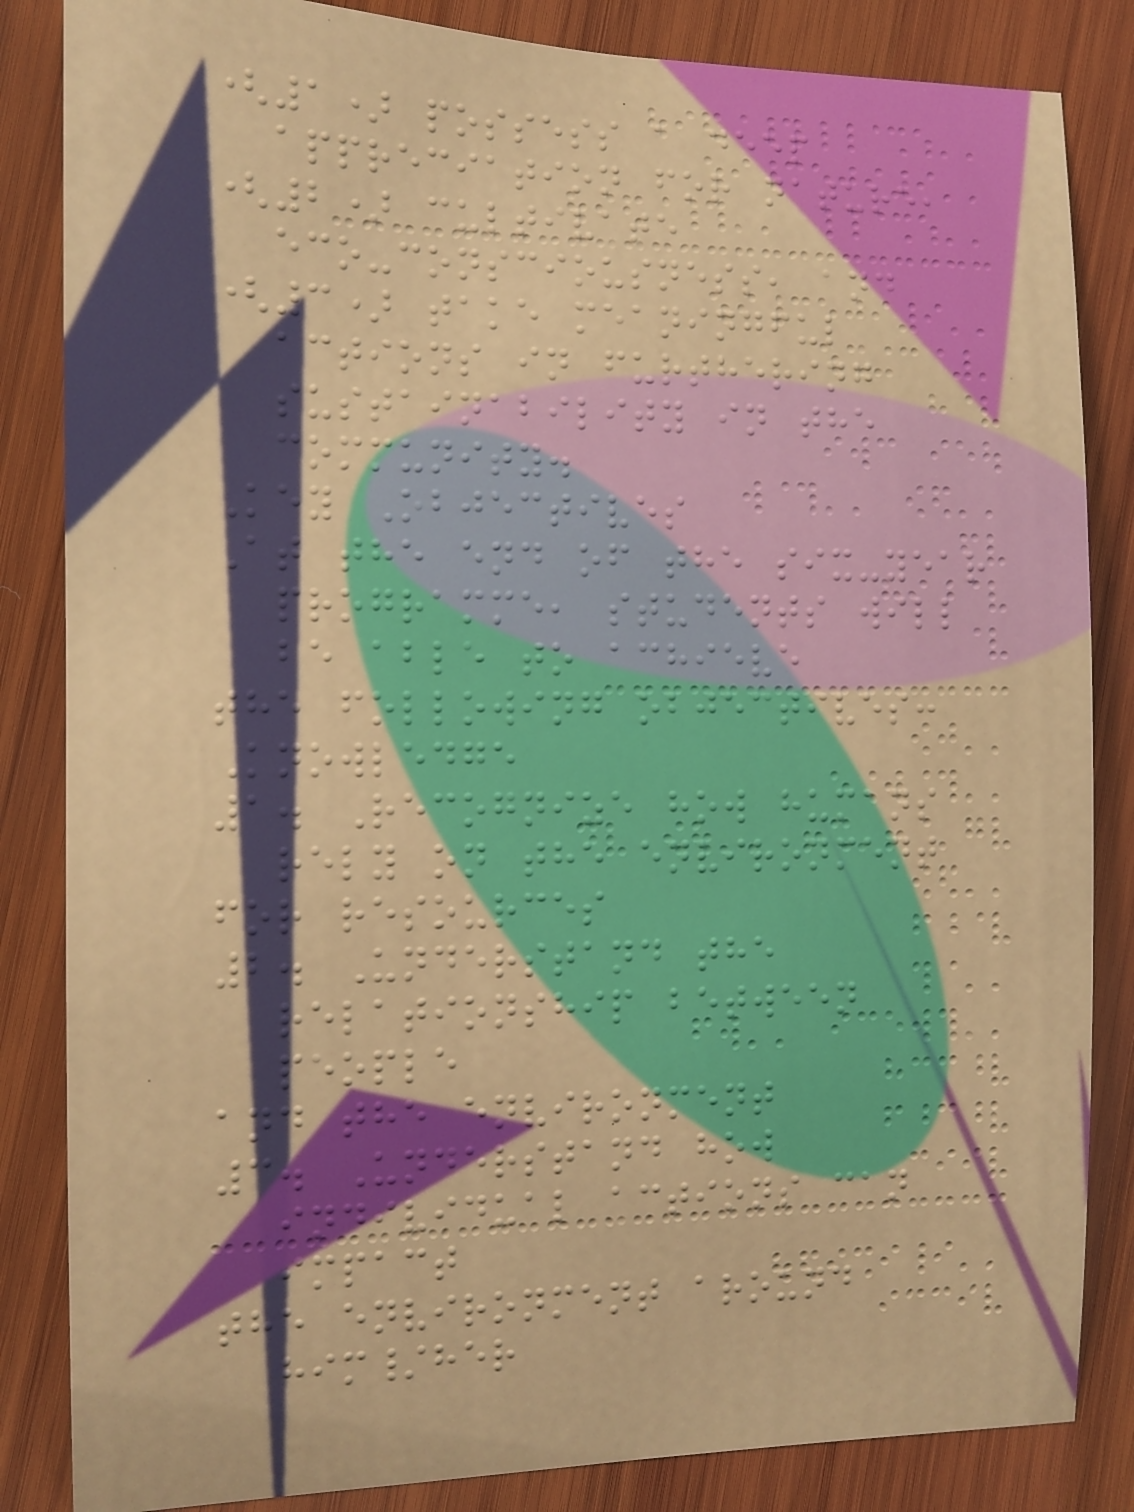(1) possess a deep
appreciation for nature,
(2) cultivate
eco-consciousness, and
(3) take meaningful
actions in furthering
sustainability in the
community.
Key Objectives
At the end of the six-year
programme, students will
be able to achieve
the following objectives:
Knowledge
1. Recognize how humans
rely on the environment
for resources
2. Understand the
relationship between
people
and the environment
3. Understand how
individual actions can
impact
the environment around
him/her
